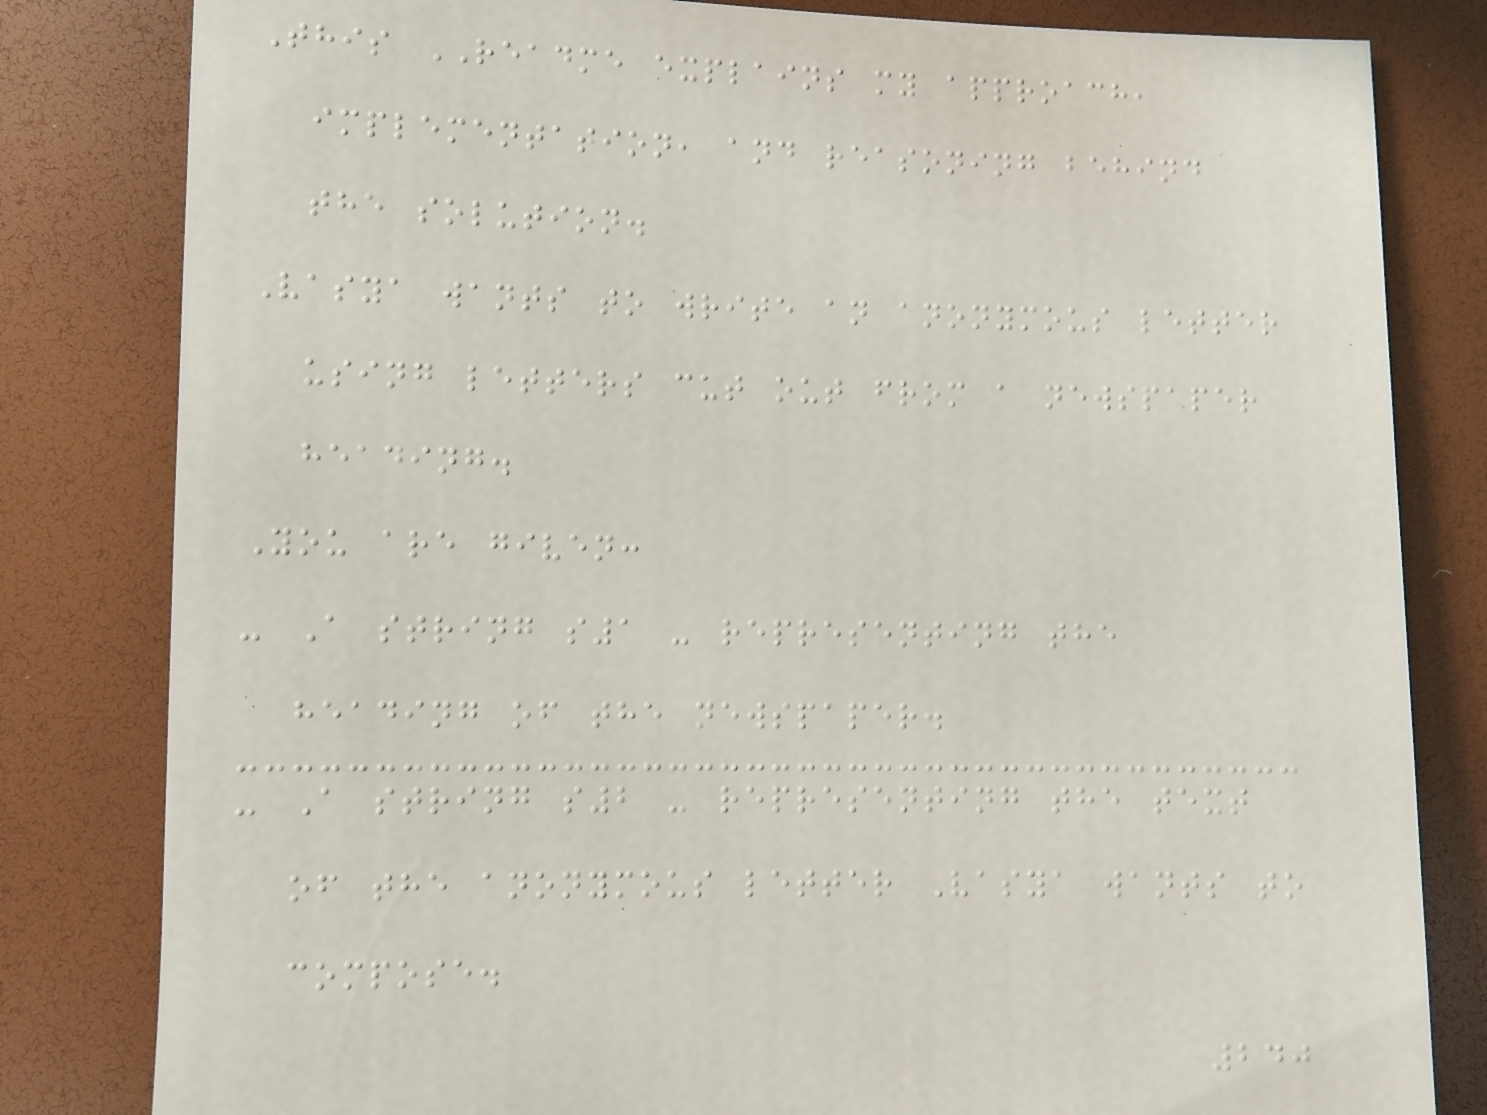This README explains my approach,
implementation, and reasoning behind
the solution.
Vasya wants to write an anonymous letter
using letters cut out from a newspaper
heading.
You are given:
- A string s1 - representing the
heading of the newspaper.
- A string s2 - representing the text
of the anonymous letter Vasya wants to
compose.
240
